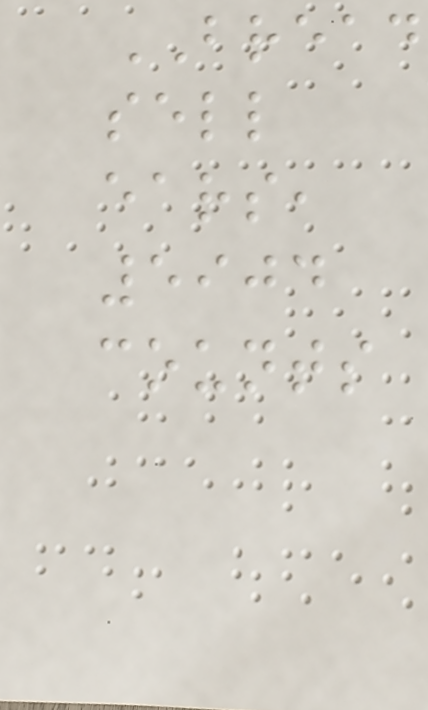BREAD
sell
ears,
5904
counts
